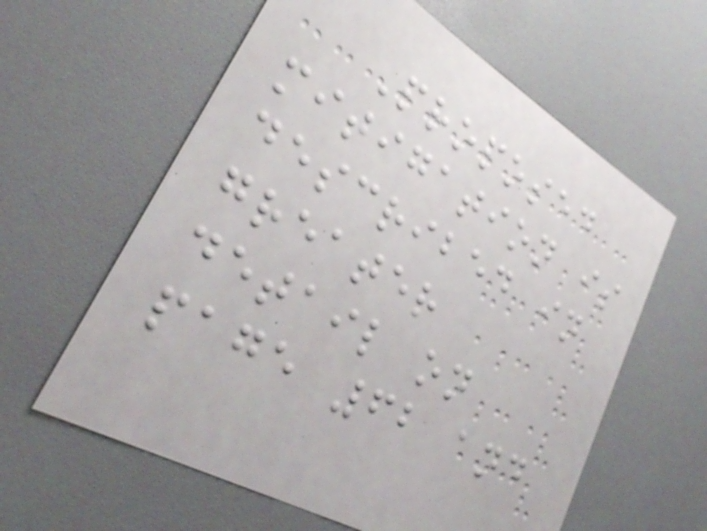Proposed
mitigation is
described in
greater
detail on
page 62 and
